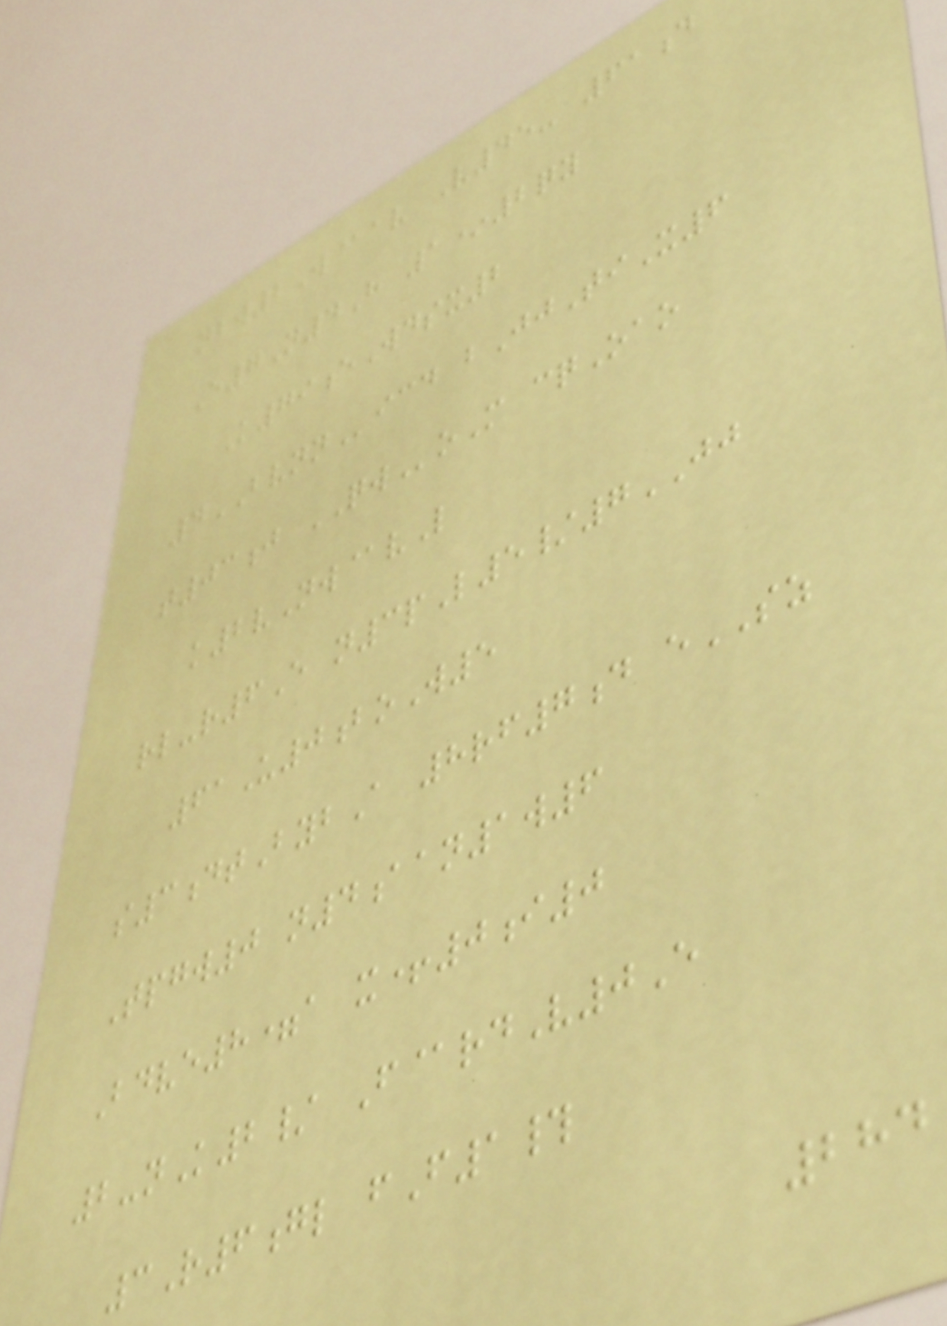nbw2W@av V45- 61d
E7N4H 1*2qy
K79eWdsx2
4BVNNicd bJjTiX6
t03j QWoM cqOao
k2vNw@vL
rl-r6E n3pL5/7JJ
61U0boW5
s3dtBybA 8rf7d eSZ
Tpgw0 n4aan1w6
Bdve8=a x+0i0
2-nK2/ F@rdV0E
3R6gl fF1#
284
